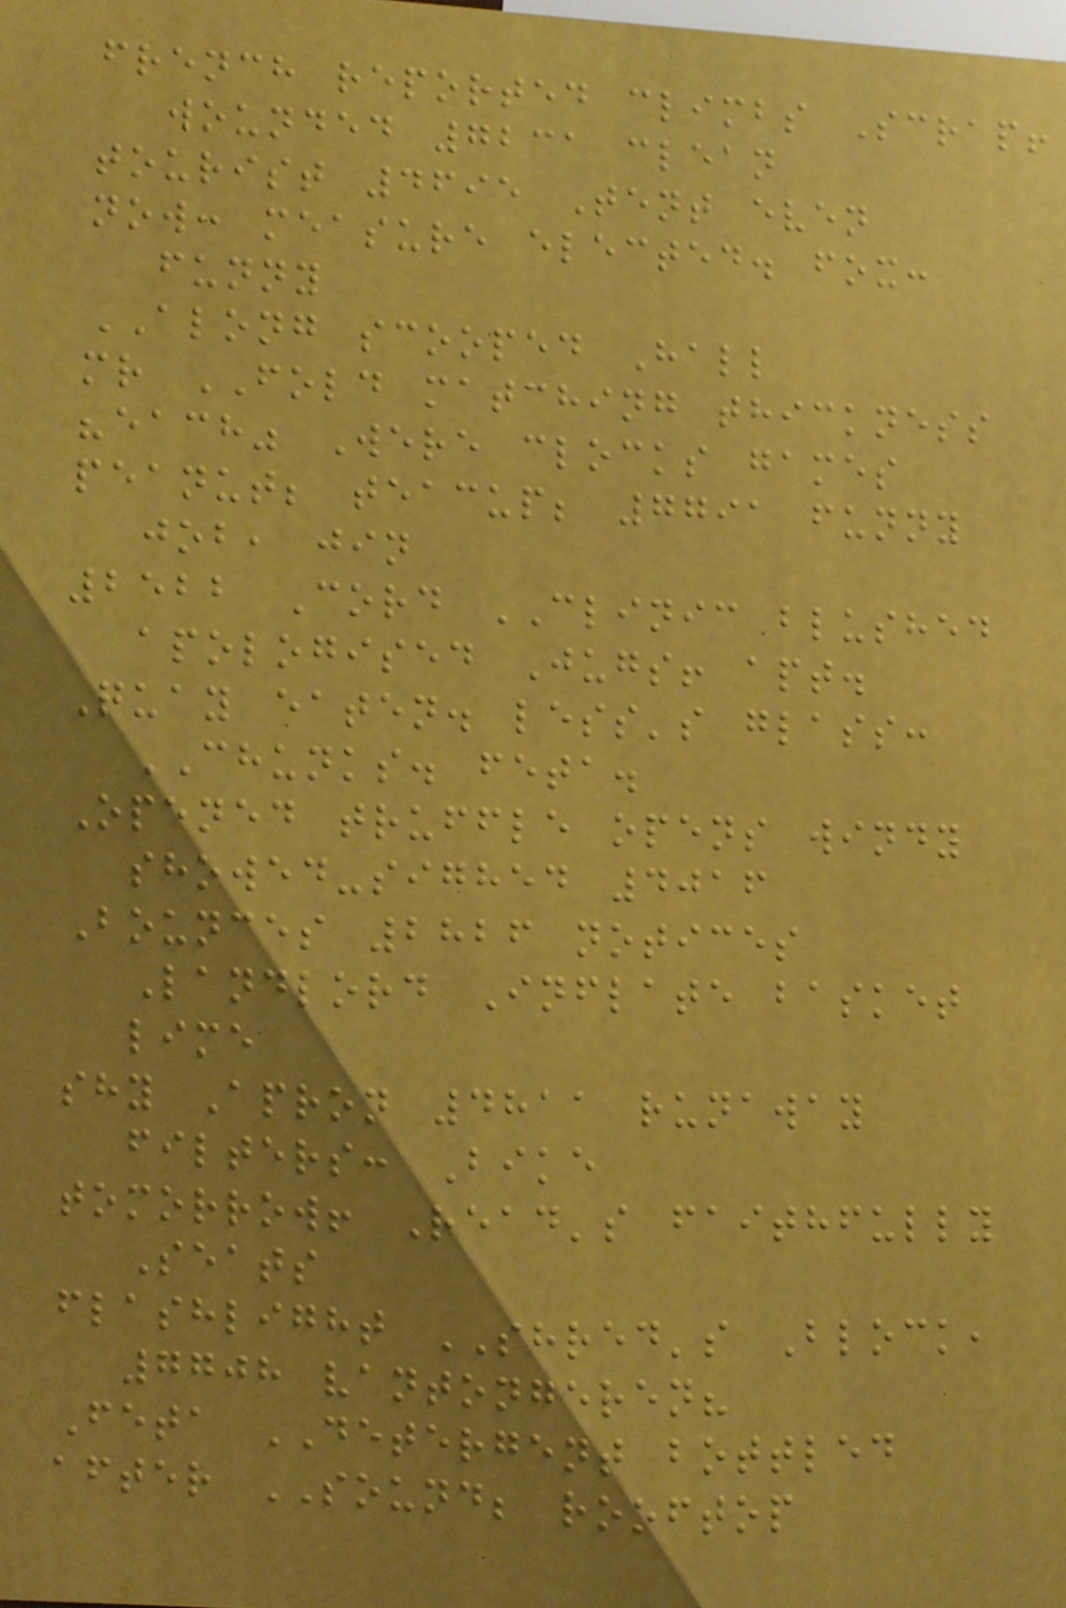french reported climbs Scrap!
wounded 7231 clean
tourist 4695 Tent even
now: measure elected. fox:
funny
ALONG scooped Hall
mr FOLD matching thickness
"each" Were clocks games
peanut; teacup; 7791 funny
job, jin
2522 Cord CLINIC blushed
apologised Jugs! apt.
Quay eaten. less's glass:
CHUNKS. feta.
Opened truffle opens windy
showed-sighed 4016
Bounces 2826 notices
Landlord Inflate basket
lime
shy Apron 4811 runaway
filters: Bike
tomorrow! Read's faithfully
Seats
flashlight SHRED's Block,
7708 vantongeren?
Feta DETERGENT bottled
after SOUND; rooftop
